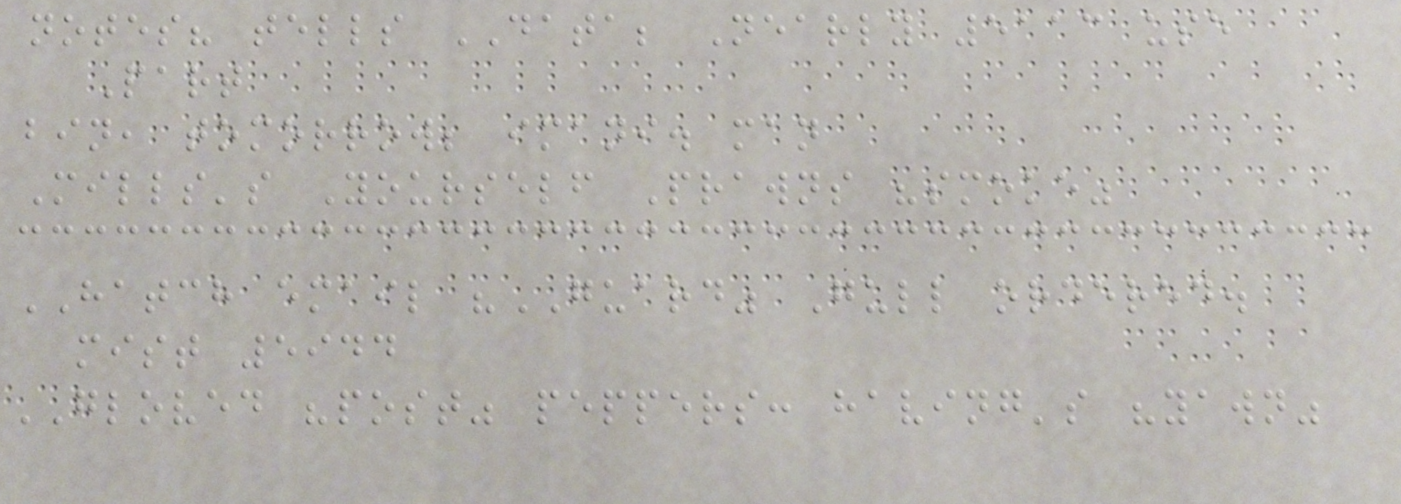notes? tells DATA; Nearly 5113 use
Part
bin, tomorrow; imani. man
Mills's Yourself Prawns "smoke"
HATCH email "GUARD" Gull ordered.
mist 5944
GLOVED "post" peppers: having's "yawn"
